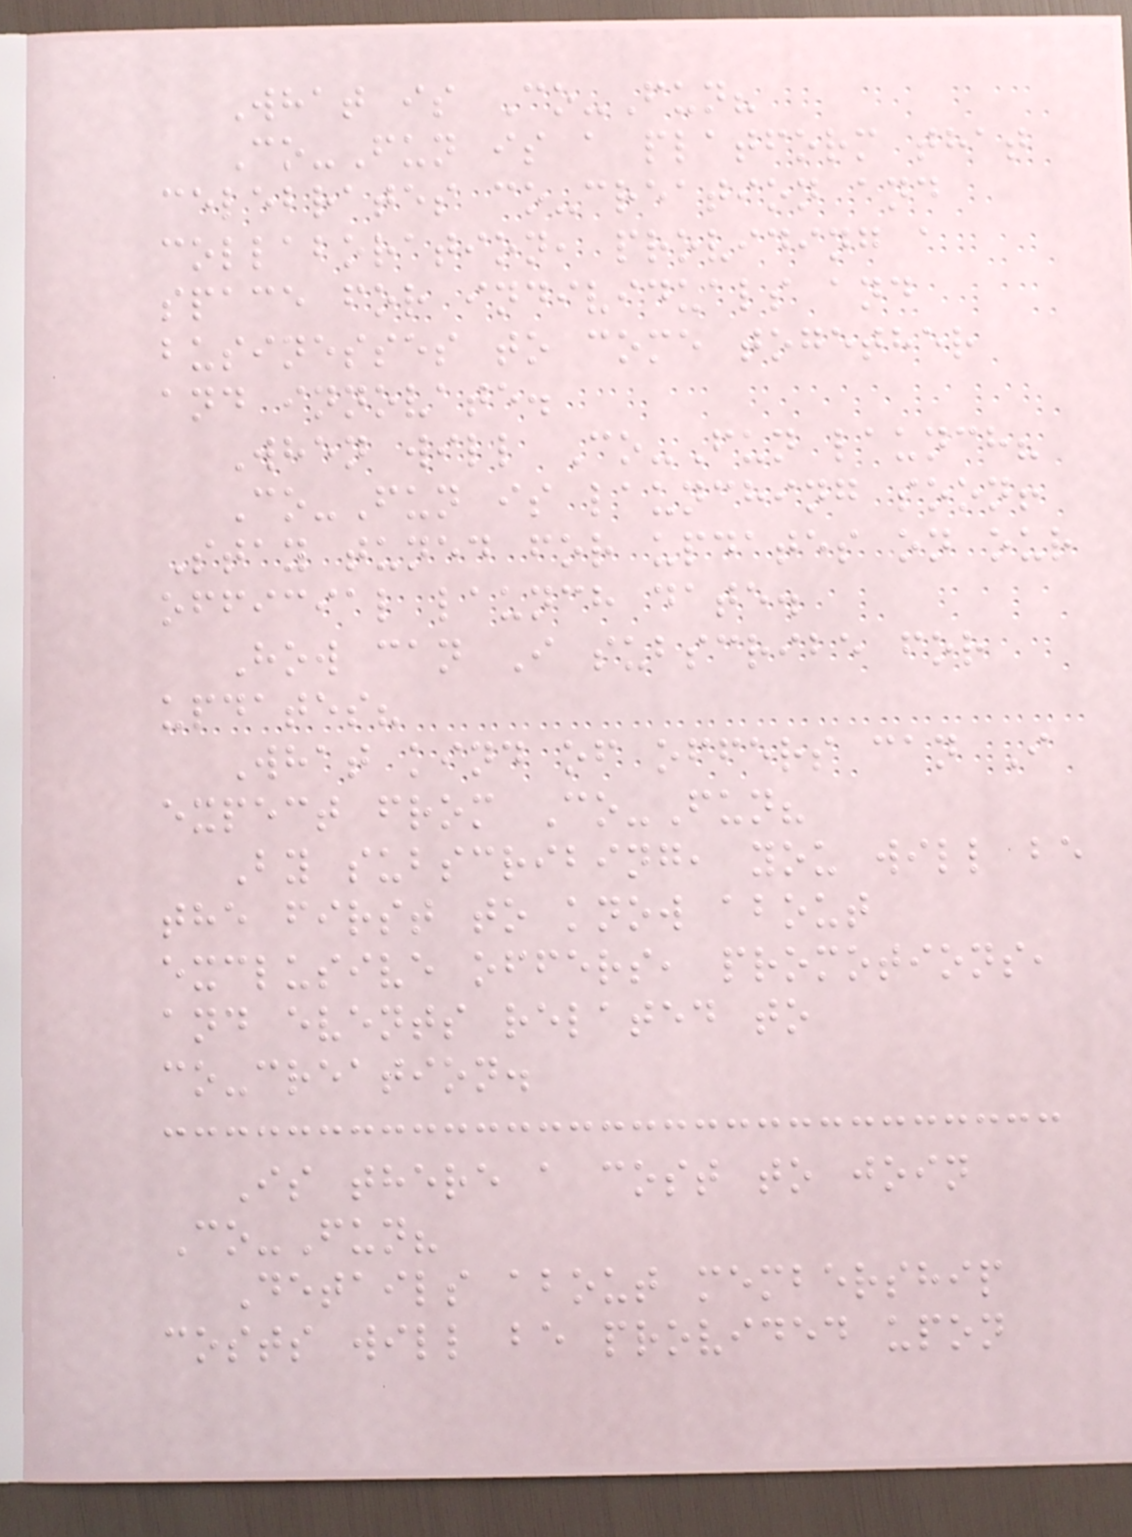What is Co-Fun?
Co-Fun is a platform that
celebrates co-creation and
collaboration, providing a
space for individuals and
businesses to come together
and innovate.
When will Co-Fun launch?
Co-Fun is launching soon!
Stay tuned for updates on our
official launch date.
How can I subscribe for
updates?
What kind of offers can I
expect from Co-Fun?
By subscribing, you will be
the first to know about
exclusive offers, promotions,
and events related to
co-creation.
Is there a cost to join
Co-Fun?
Details about membership
costs will be provided upon
